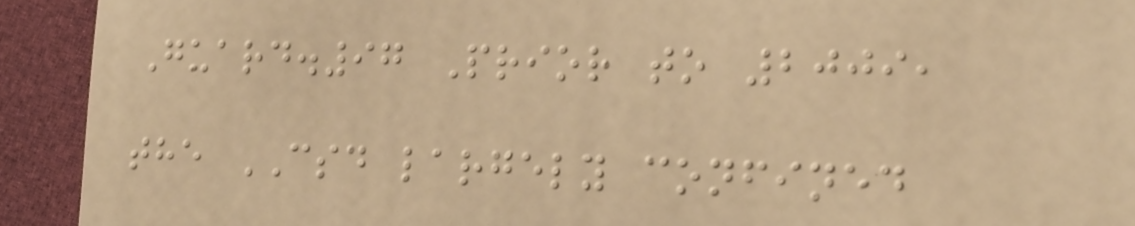Guard.97 Prior to 2009,
the CSD largely confined
